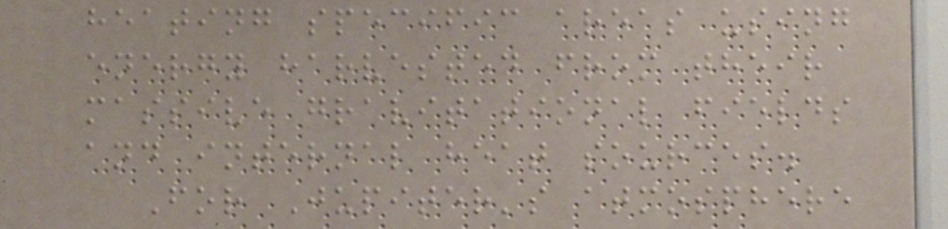heating specific areas using
energy harvested from their
massive gravitational fields
and internal heat sources.
For Jupiter's atmosphere
